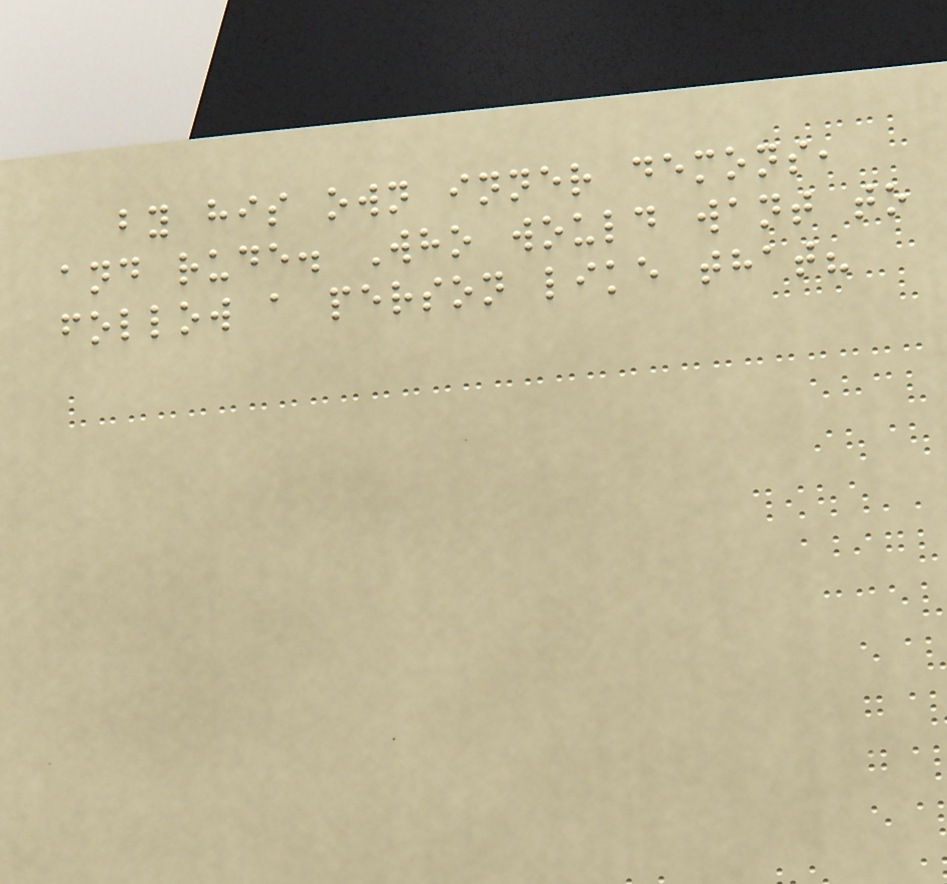by his own inner demons,
and rude. Who would want to
follow a person like that?
